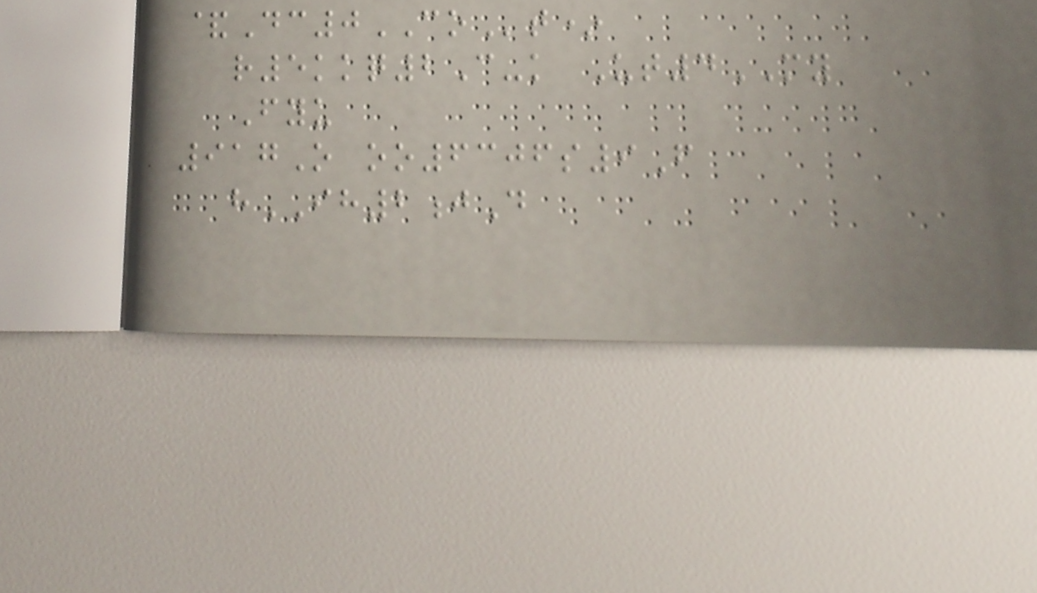&Dc0COt*
r5kkq2C-k Ut4MY
Fyu
917O oo6306s9F
hIH2jD
